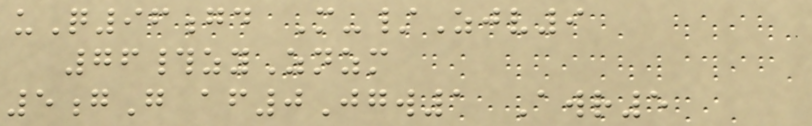uQ96gd M-/Zjv9
76#zyZnzm
5gG af0Jgw1 Awr5
